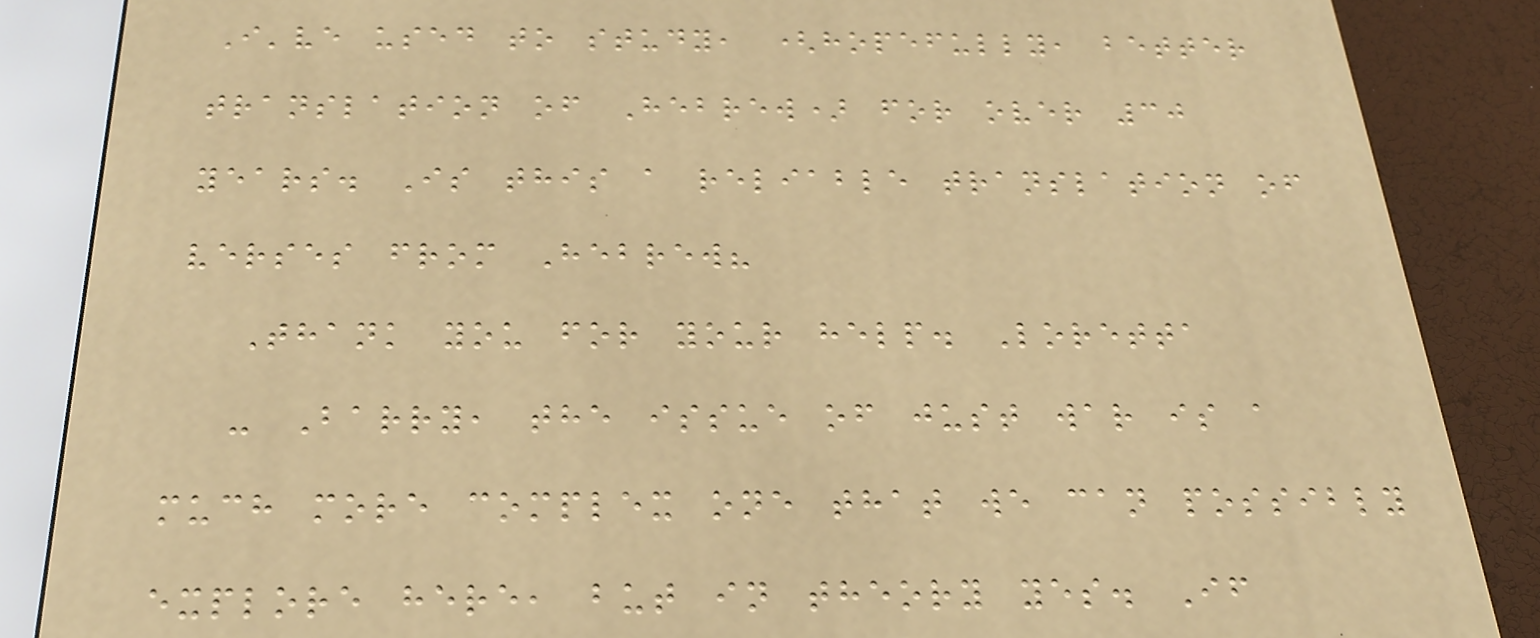I've used to study, (hopefully, better
translation of Hebrew) for over 30
years. Is this a reliable translation of
verses from Hebrew?
Thank you for your help. Loretta
- Barry, the issue of just war is a
much more complex one that we can possibly
explore here, but in theory yes. If
